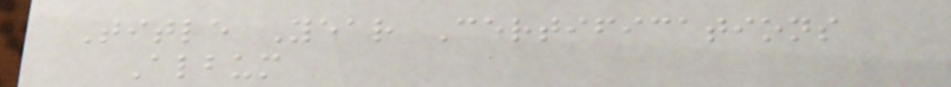Title Year Certifications
Album
